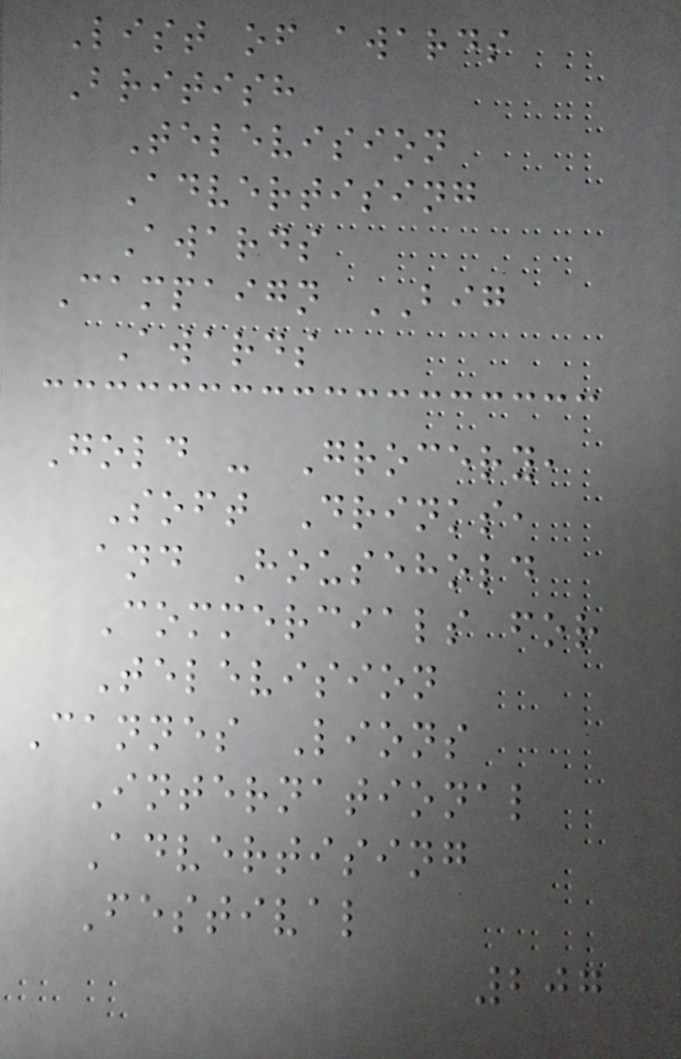List of awards
British
Television
Advertising
Awards
Campaign BIG
Awards
Gold - Grocery,
Soft Drinks,
and Household
Commercials for
Television
Cannes Lions
International
Advertising
Festival
207
